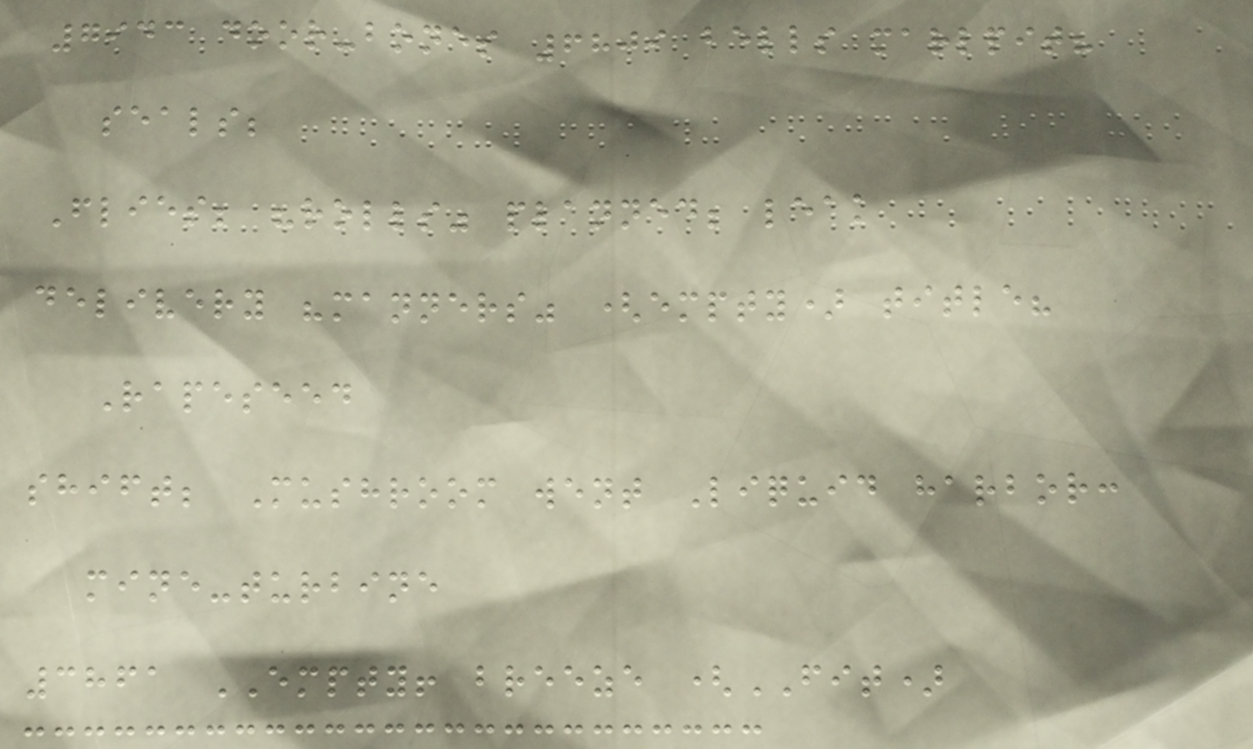7943 door-bones 6809 bells marlpit?
seals;
Flies; "rolls" planned; leak
delivery "manners" (empty) title?
Rapeseed
shift; Mushroom went Liquid harbor:
mine-turbine
3861 EMPTY! breeze (FIT)
